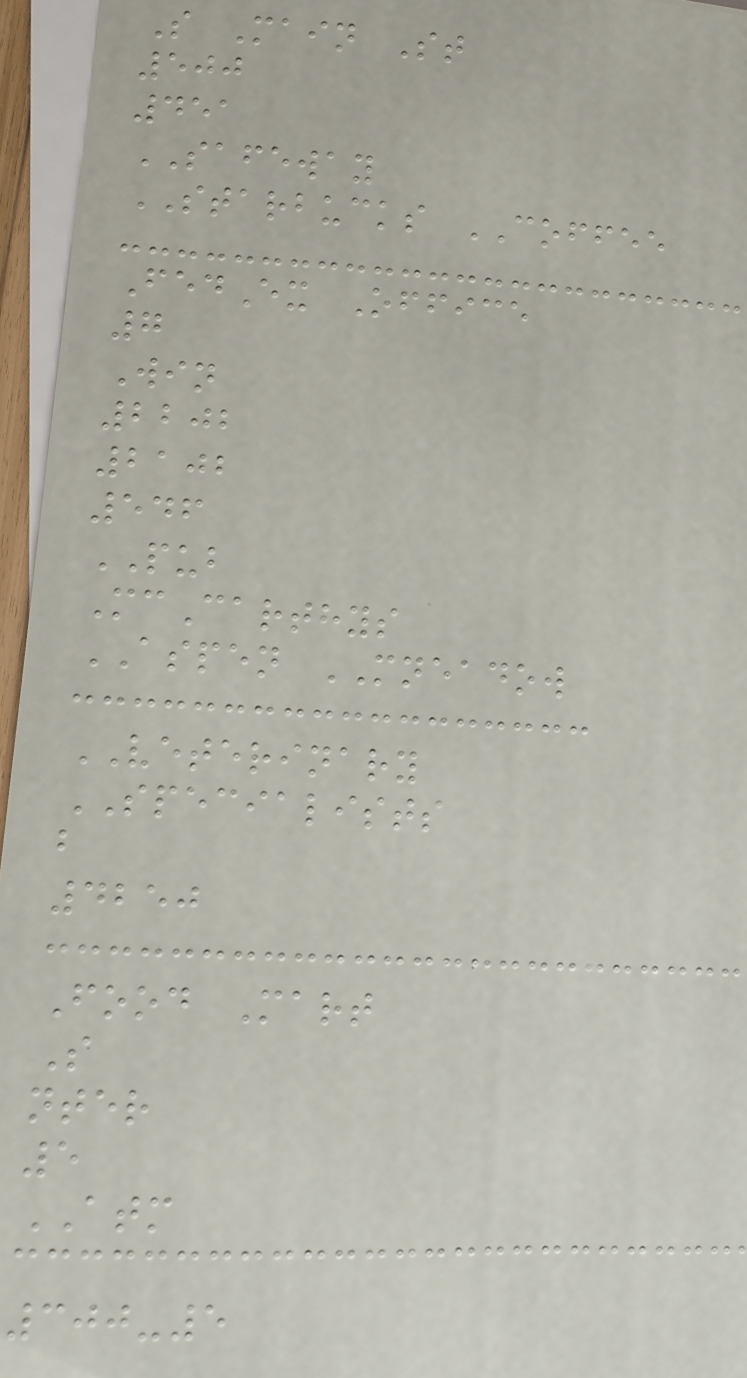S Main St
500
451
SAFEWAY
STARBUCKS COFFEE
FedEx Office
7
Win
2202
2102
546
PUB
McCarthys
ASPEN MNEADOW
VETERINARY
SPECIALISTS
b
4250
Food Mart
S
nter
5
ATM
300-5
